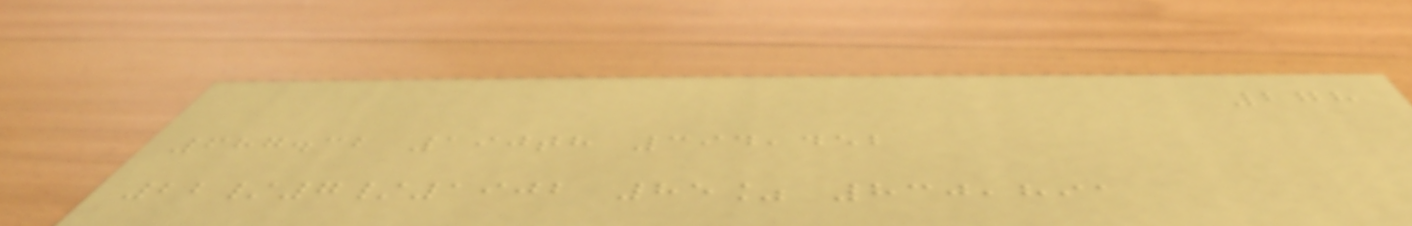278
687.32 190th 394,452
22/7/1902 85% 830,891
